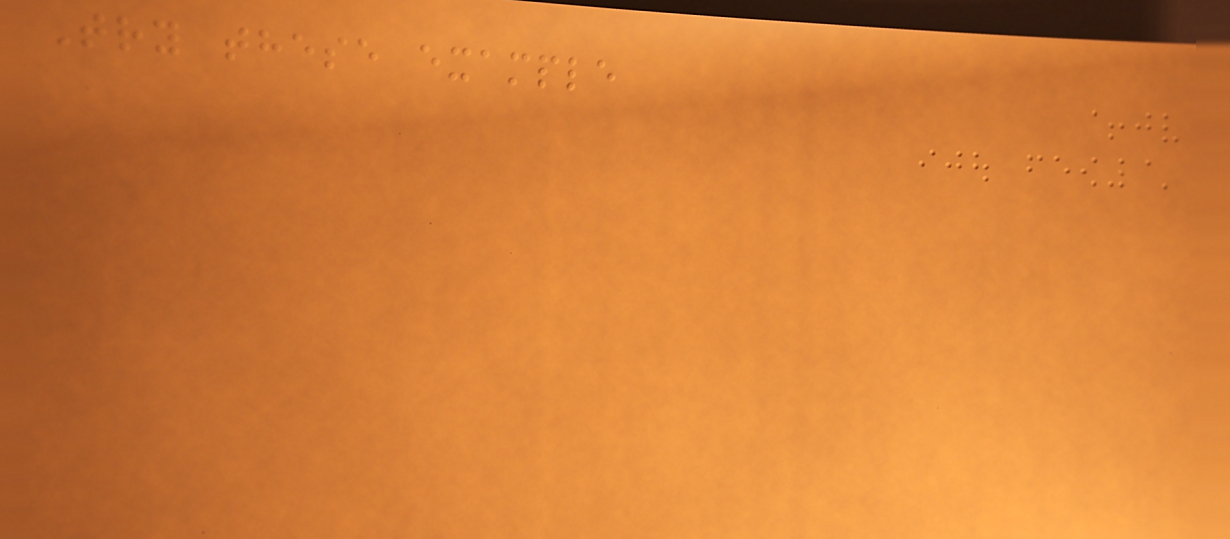Try these example
